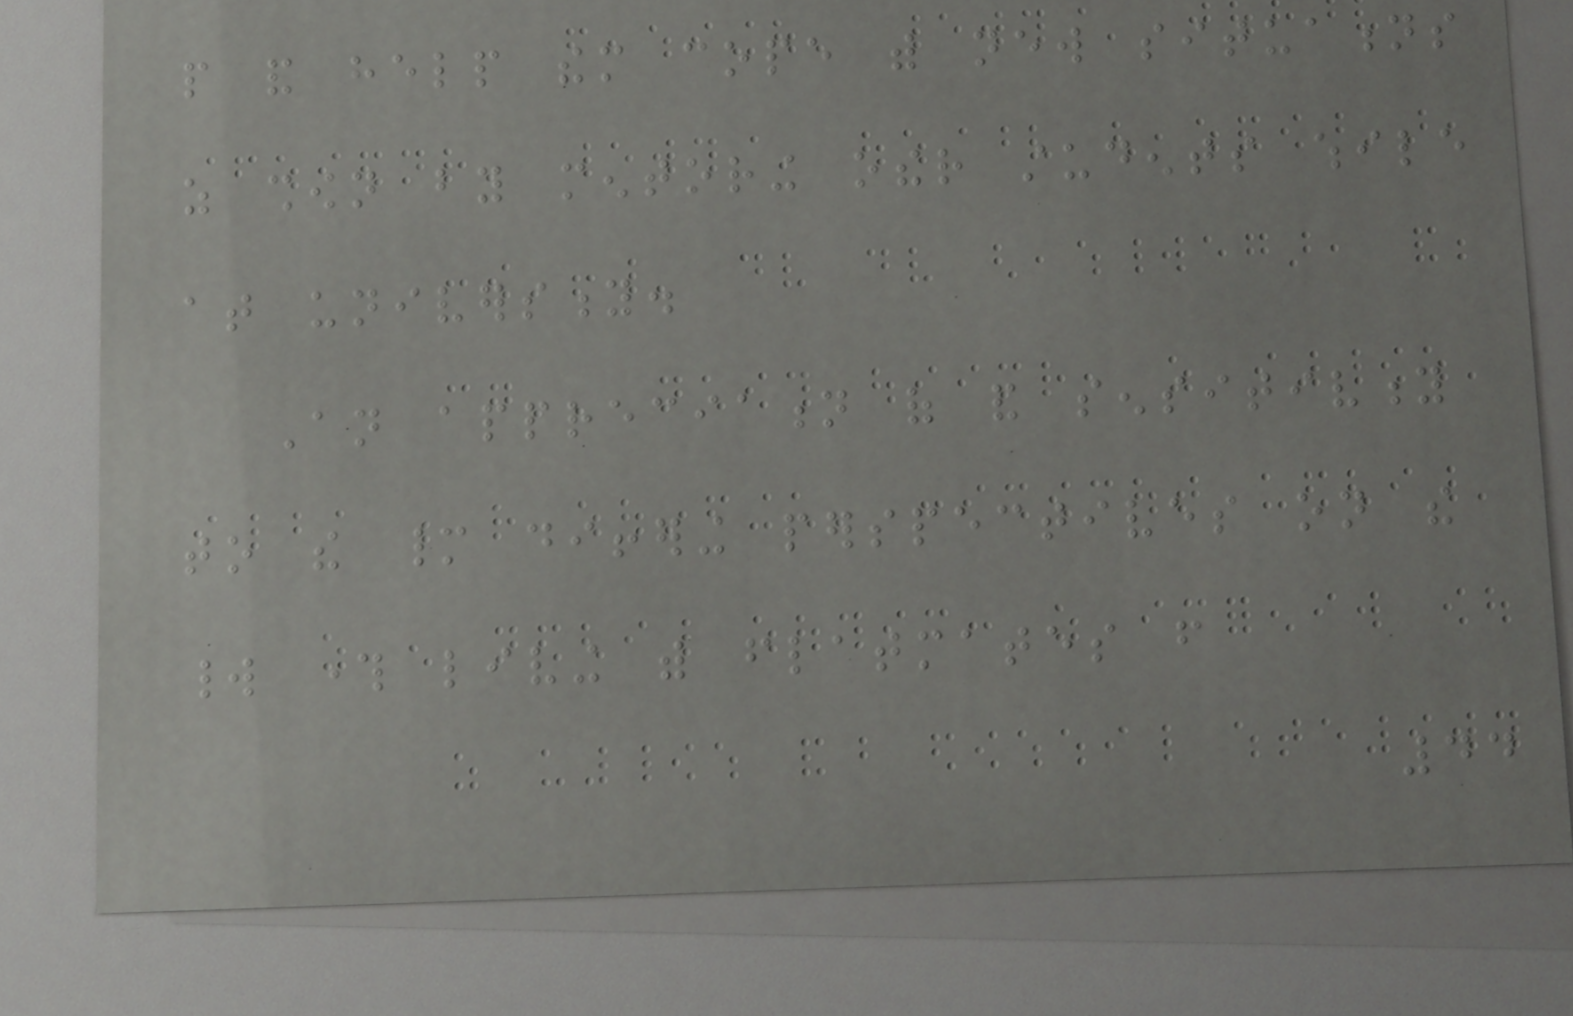people and help them cope with new situations
as shown by mentoring other students while
at university.
An appreciation of and sensitivity
to the many differing perspectives on the
world through living with flatmates from
44
